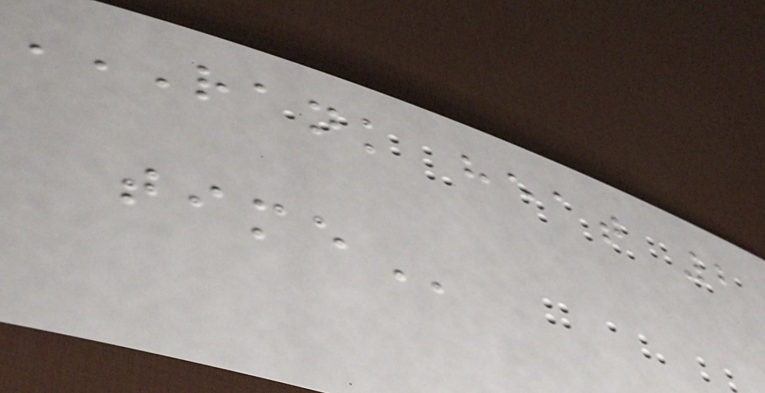RANK HEAT 2
TIME
